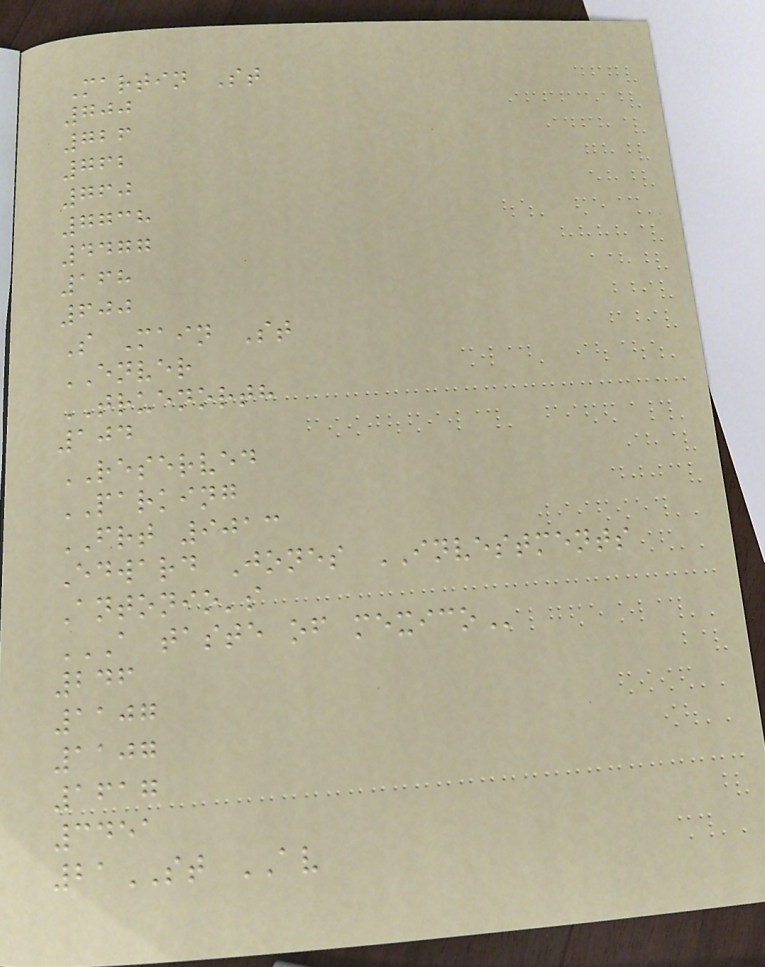Martin St
700
726
762
760
7738
4477
168
600
S Main St
ENVER
TRUENORTH
104
RESERVED
PARKING
FRT 9013
Edward Jones INVESTMENTS
Antonio's
A TASTE OF MEXICO
246
1107
1107
1617
3451
21ST AV
